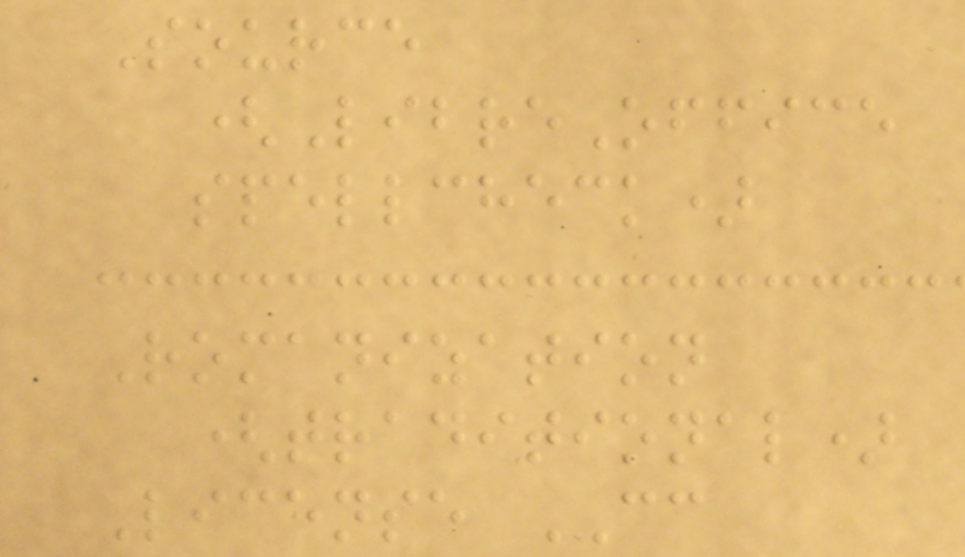Source
(LibreOffice
spellcheck)
Romanization
(traditional)
License CC
